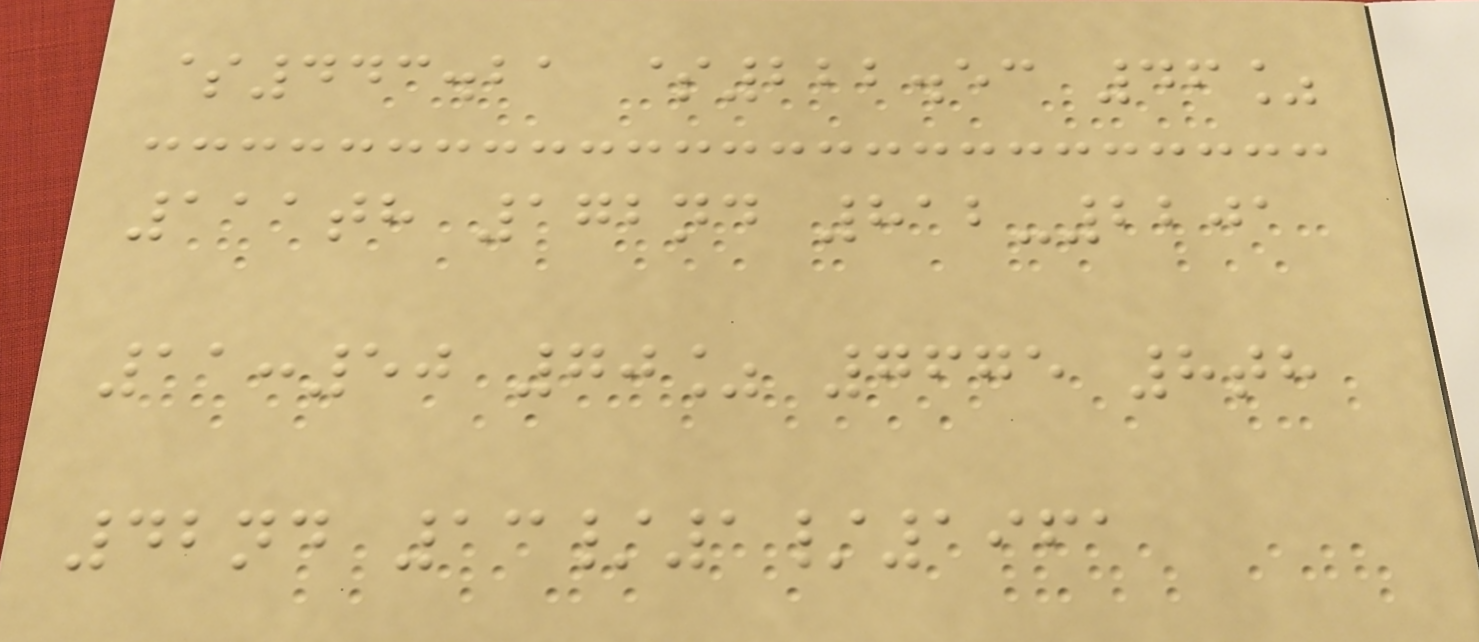$443.21 $222.53 46%
111th 172nd 812-2201
11:50 70% 7675 8th
42nd 13/1/1961
